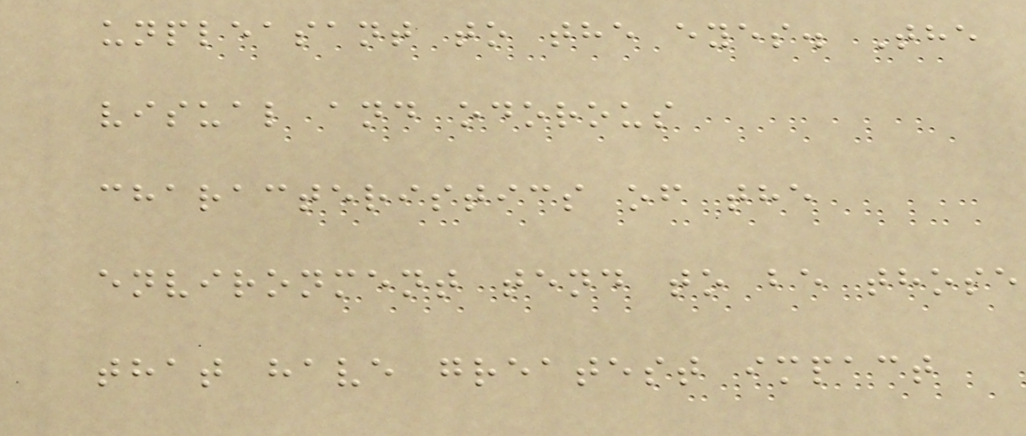unpleasant to the eyes. The
visual and odorous
characteristics of the
environment tend to be those
that have greatest impact
